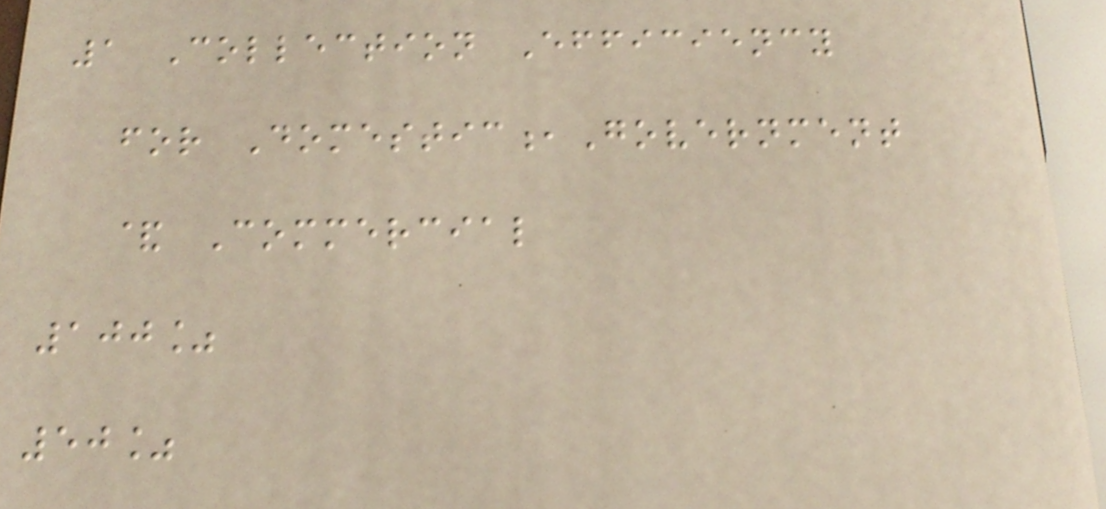1 Collection Efficiency
for Domestic,Government
& Commercial
100%
50%
